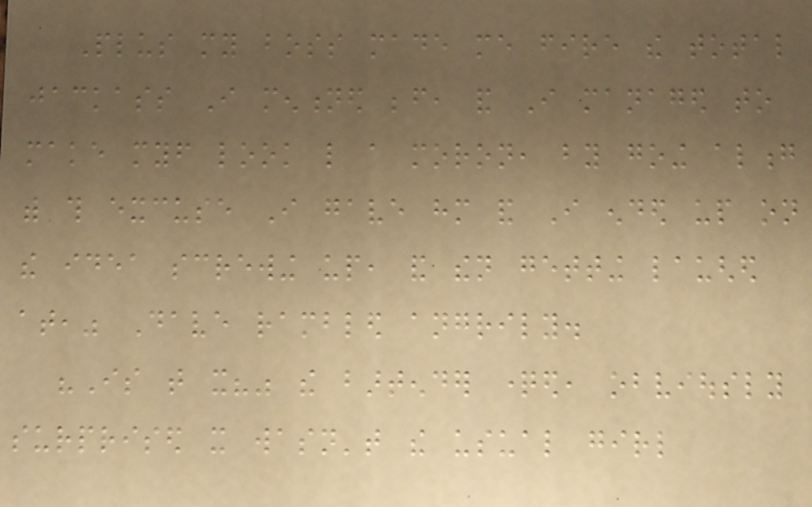Plus my boss made me fire the total
jackass I mentioned before, and I managed to
make myself look like a moron, by going along
with this excuse I gave him and I ended up on
the idea screwing up, and then getting laughed
at," Dave rambled angrily.
"Is that it?" the bartender questioned, obviously
surprised it wasn't the usual girl
